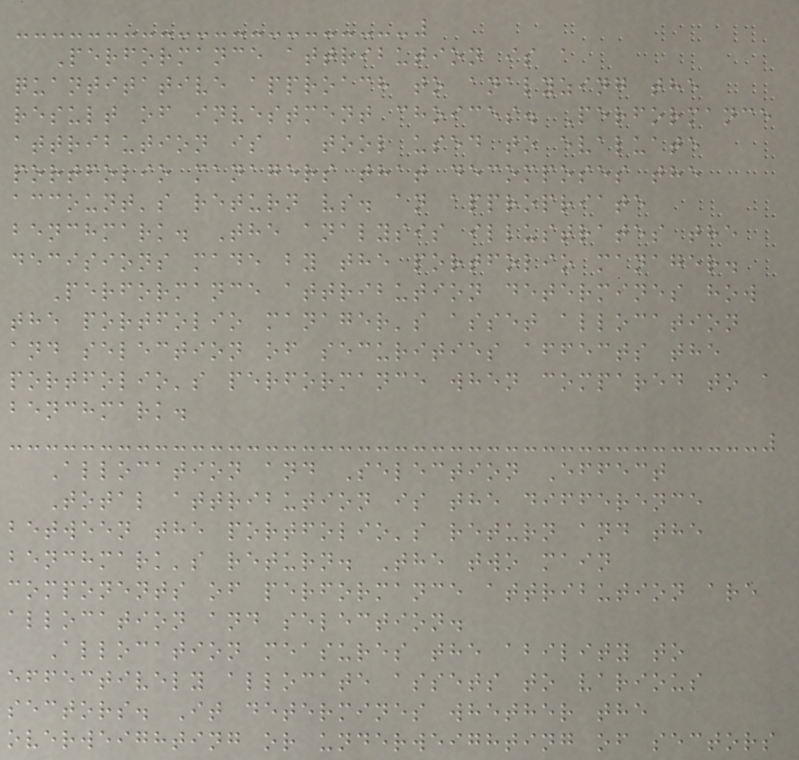Performance attribution is a
quantitative approach to analyzing the
result of investment choices. Performance
attribution is a tool used to evaluate
portfolio managers that decomposes the
account's return vs. an appropriate
benchmark. The analysis illustrates the
decisions made by the portfolio manager.
Performance attribution determines how
the portfolio manager's asset allocation
and selection of securities affects the
portfolio's performance when compared to a
benchmark.
Allocation and Selection Effect
Total attribution is the difference
between the portfolio's return and the
benchmark's return. The two main
components of performance attribution are
allocation and selection.
Allocation measures the ability to
effectively allocate assets to various
sectors. It determines whether the
overweighting or underweighting of sectors
